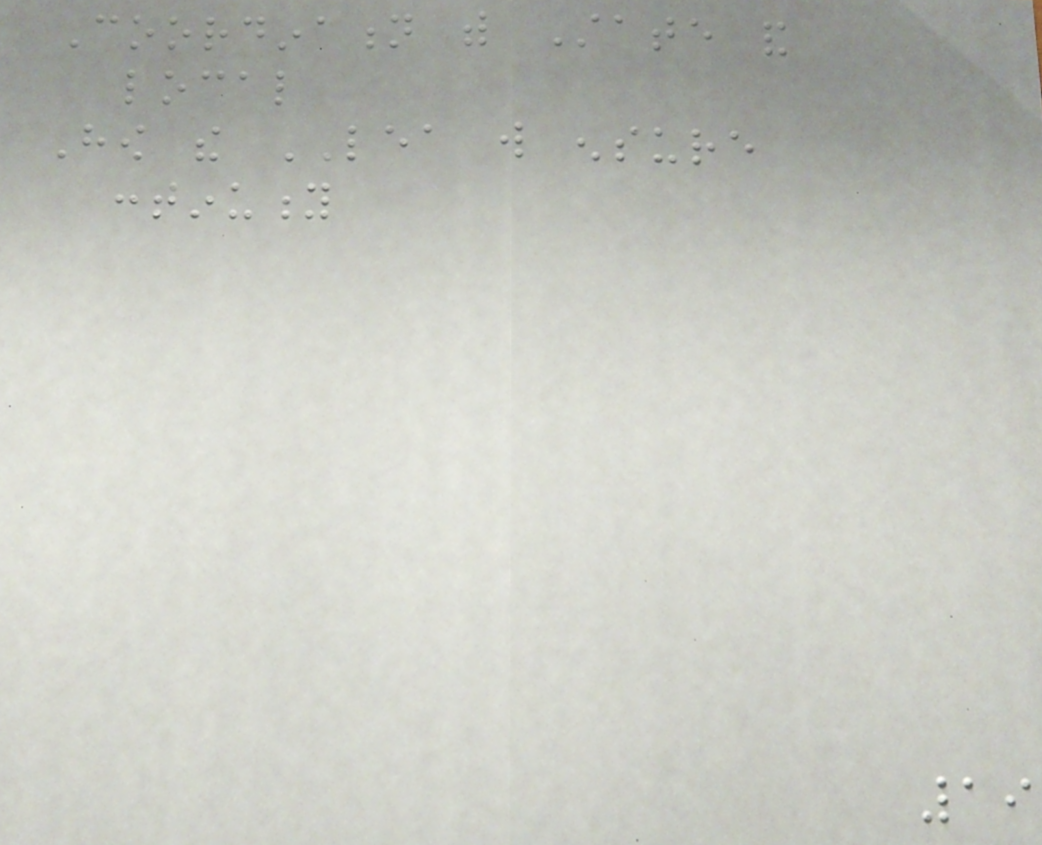Coordination with State and
local
How the LEA will ensure
continuity
19
